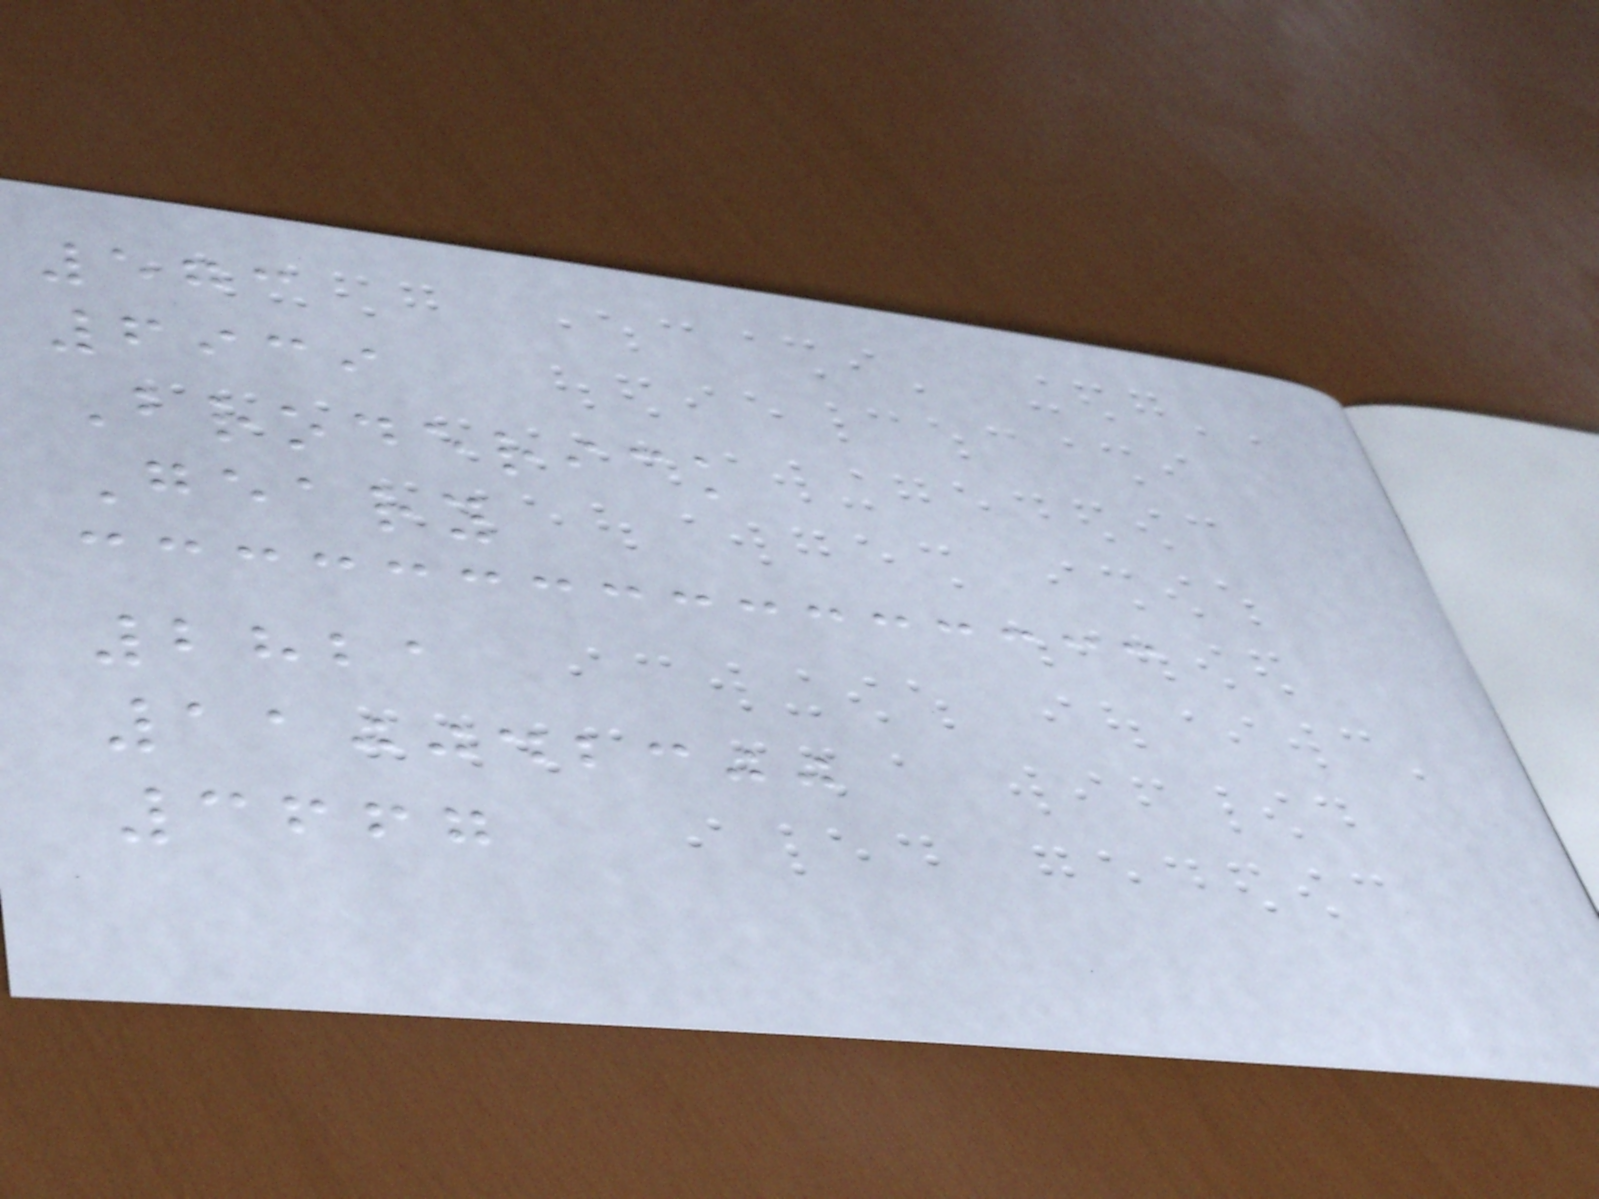573
6939
Broderick
Geary
2821
110042300
3667
